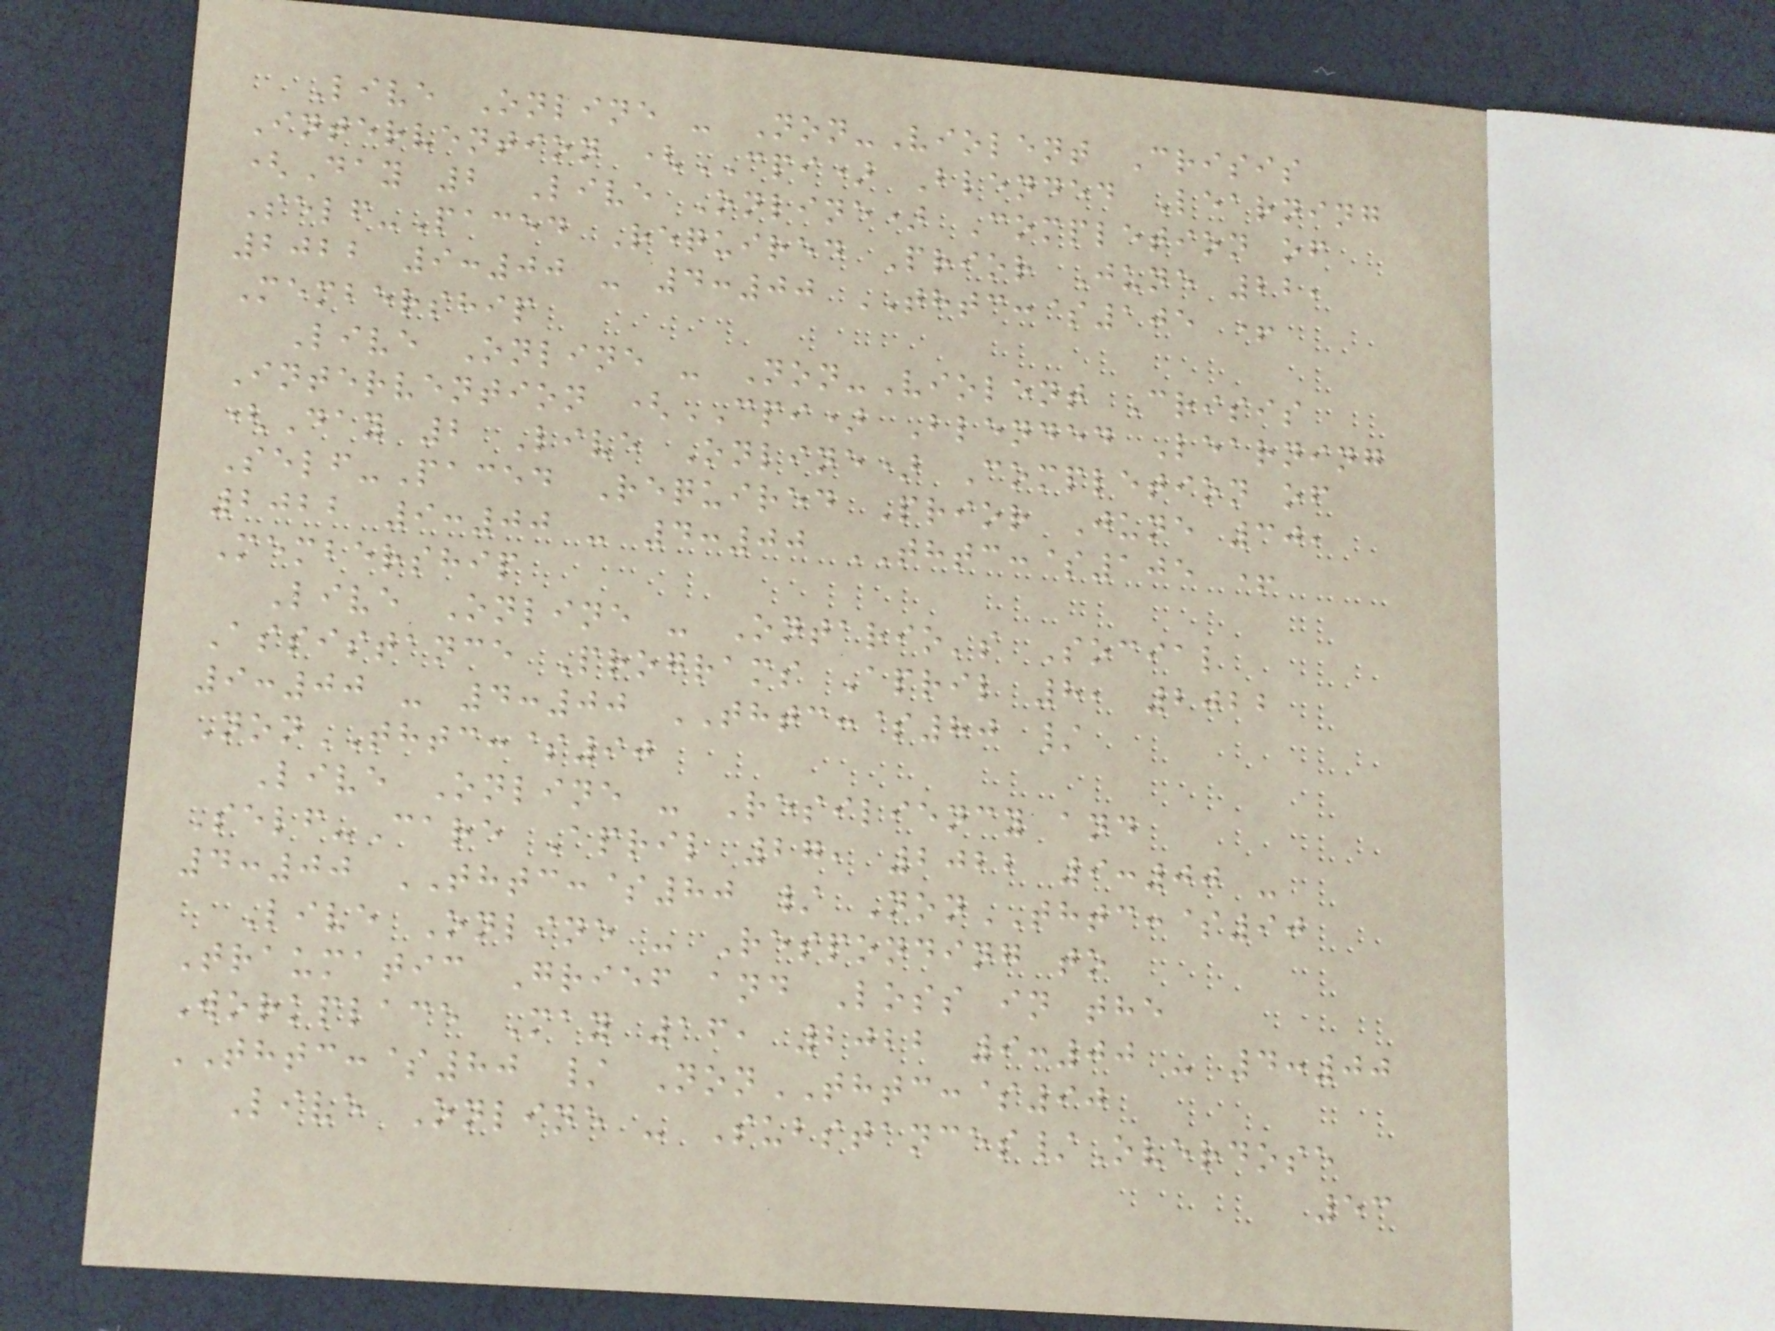Live Online - Non-Violent Crisis
Intervention (CPI) Blended Learning
(Day 2 Live Online) Completion of
Self-Paced Required Prior June 22,
2022 9:00 - 4:00 THTC:$105 +
Membership
Live Online - Non-Violent Crisis
Intervention (CPI) Blended Learning
(Day 2 Live Online) Completion of
Self-Paced Required Prior June 30,
2022 9:00 - 4:00 THTC:$105 +
Membership
Live Online - Ontario's Social
Assistance Programs April 8, 2022
9:00 - 4:00 THTC:$80 /
NonTHTC:$90
Live Online - Resiliency and
Self-Care April 27, 2022 9:00 -
4:00 THTC:$80 / NonTHTC:$90
Live Online - Responding to
Traumatic Grief and Loss in the
Workplace May 16, 2022 9:00 - 4:00
THTC:$80 / NonTHTC:$90
Live Online - Substances/Overdose
53
